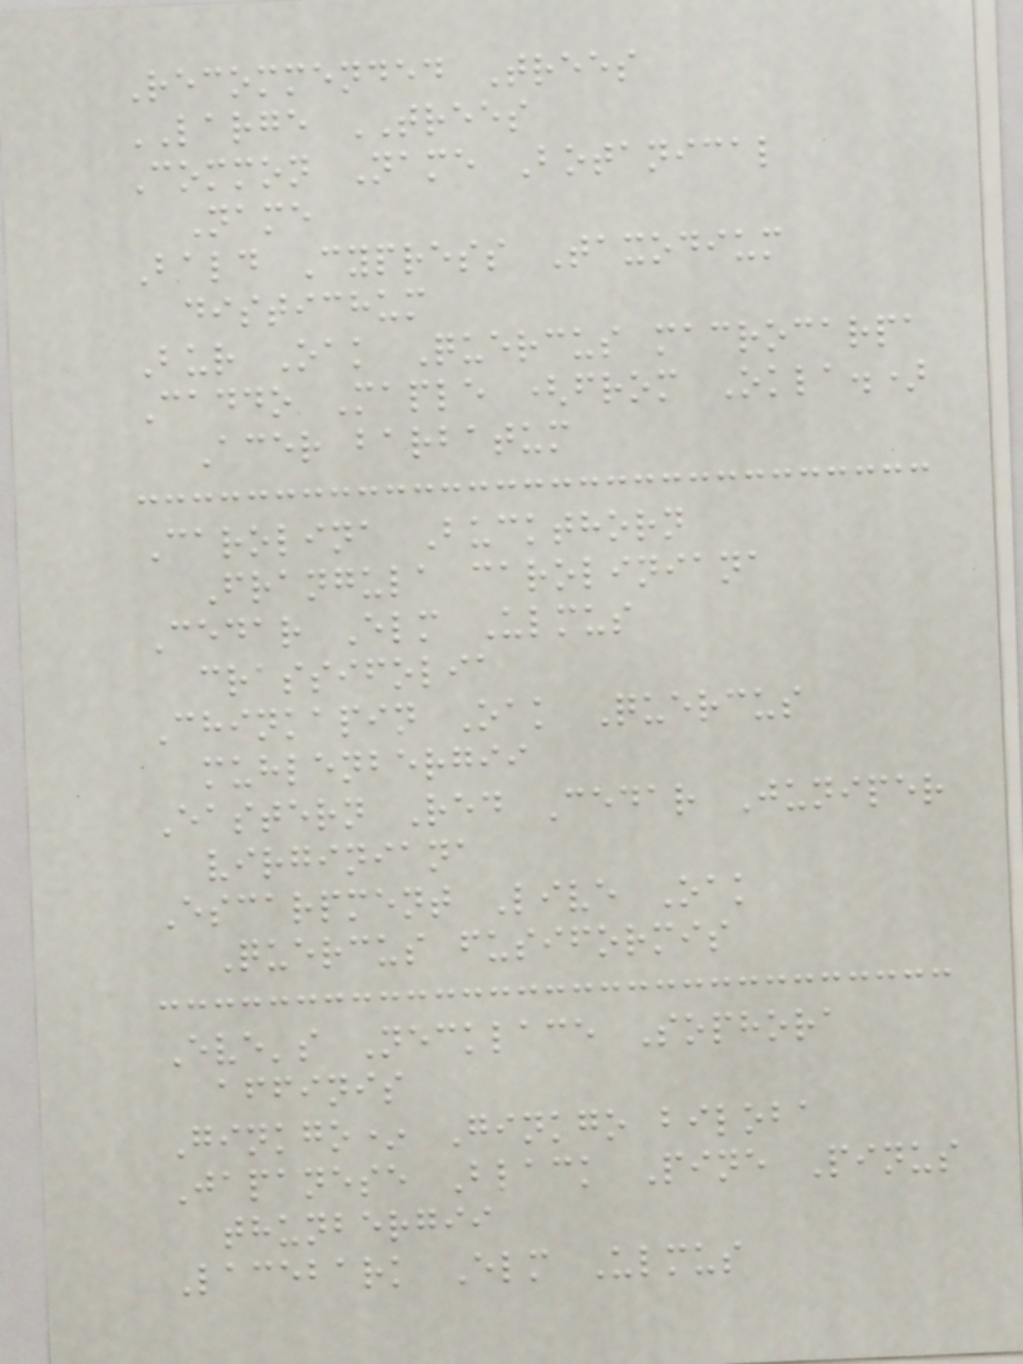Recommended Trees
LARGE TREES
Common Name Botanical
Name
Bald Cypress Taxodium
distichum
Bur Oak Quercus macrocarpa
Caddo Maple (from Okla.)
Acer barbatum
Carolina Buckthorn
Frangula caroliniana
Cedar Elm Ulmus
crassifolia
Chinkapin Oak Quercus
muhlenbergii
Eastern Red Cedar Juniper
virginiana
Escarpment Live Oak
Quercus fusiformis
Eve's Necklace Sophora
affinis
Ginkgo* Ginkgo biloba
Japanese Black Pine Pinus
thunbergii
Lacebark Elm Ulmus
